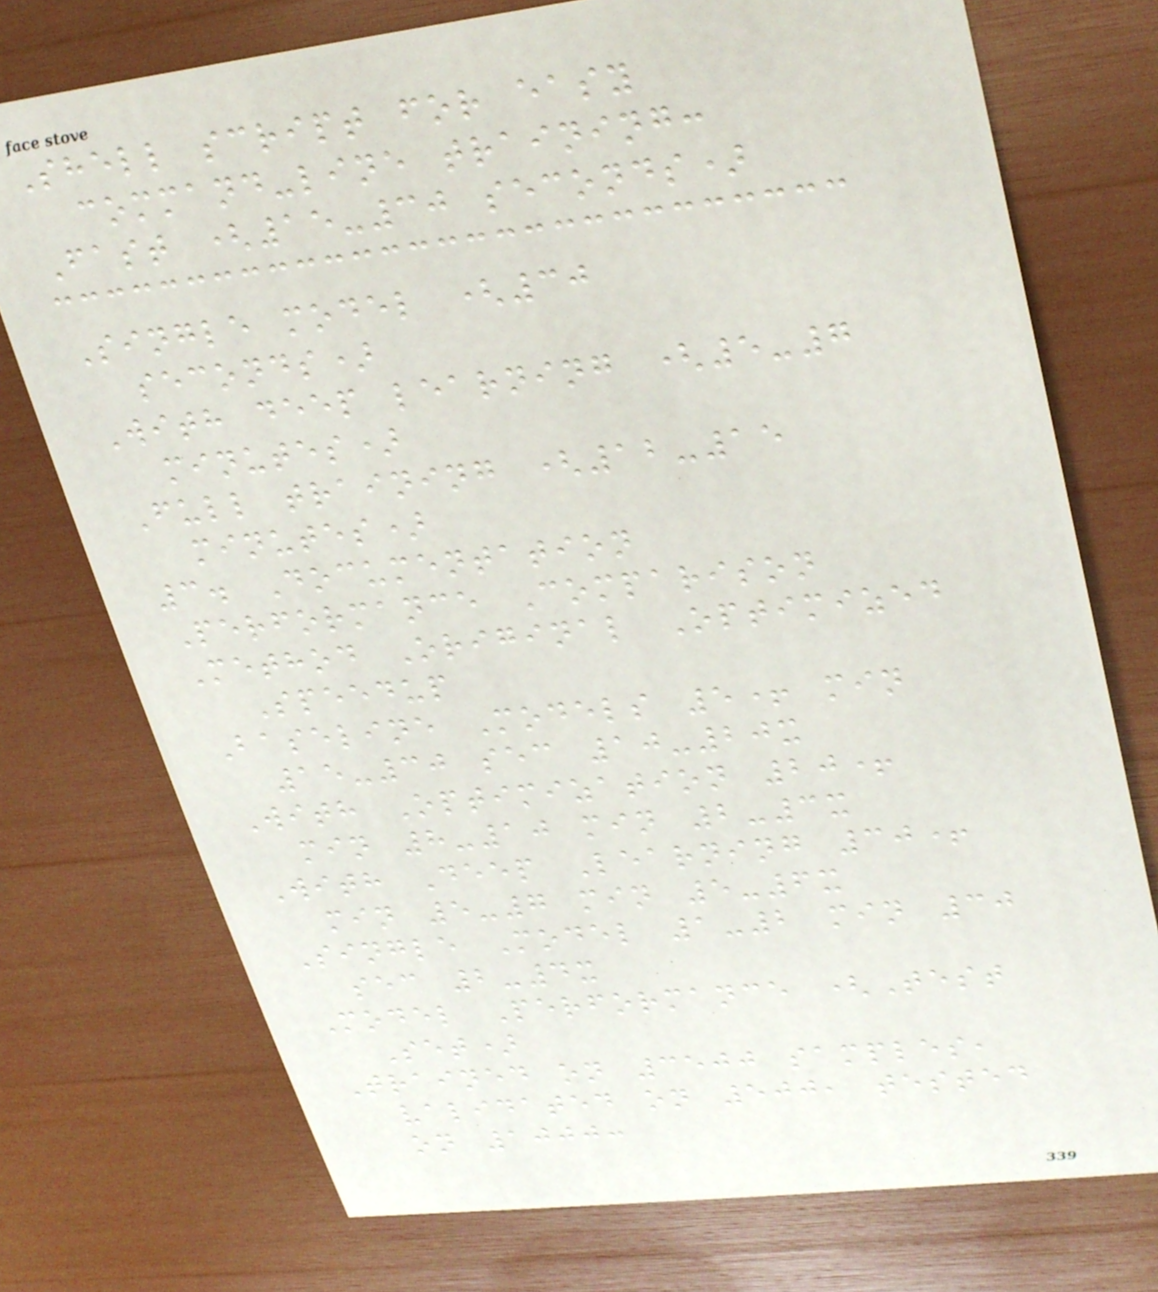Shell script for easy
command-line training:
Fast (15-30 seconds)
Single model (30
seconds)
With deep learning (5-7
minutes)
Full training (12-15
minutes)
3. Documentation
Performance Comparison
Method Original Optimized
Speedup
Baseline Models 5+ min
15-30 sec 10-20x
With Optimization 20+
min 8-10 min 2-3x
With Deep Learning 30+
min 5-7 min 5-6x
Single Model 1-2 min 30
sec 2-4x
Model Performance (Test
Set)
Trained on 3500 samples,
validated on 500, tested
on 1000:
